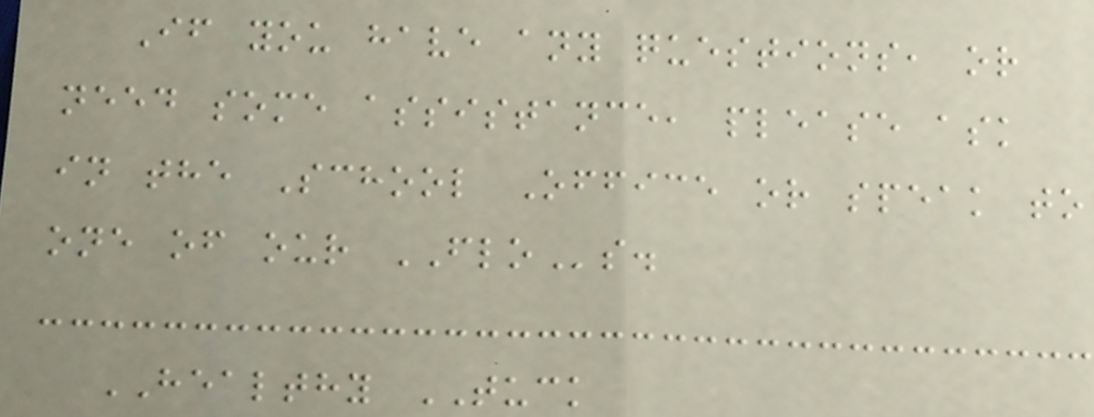If you have any questions, or
need some assistance, please ask
in the School Office or speak to
one of our FLOs.
HEALTHY TUCK
